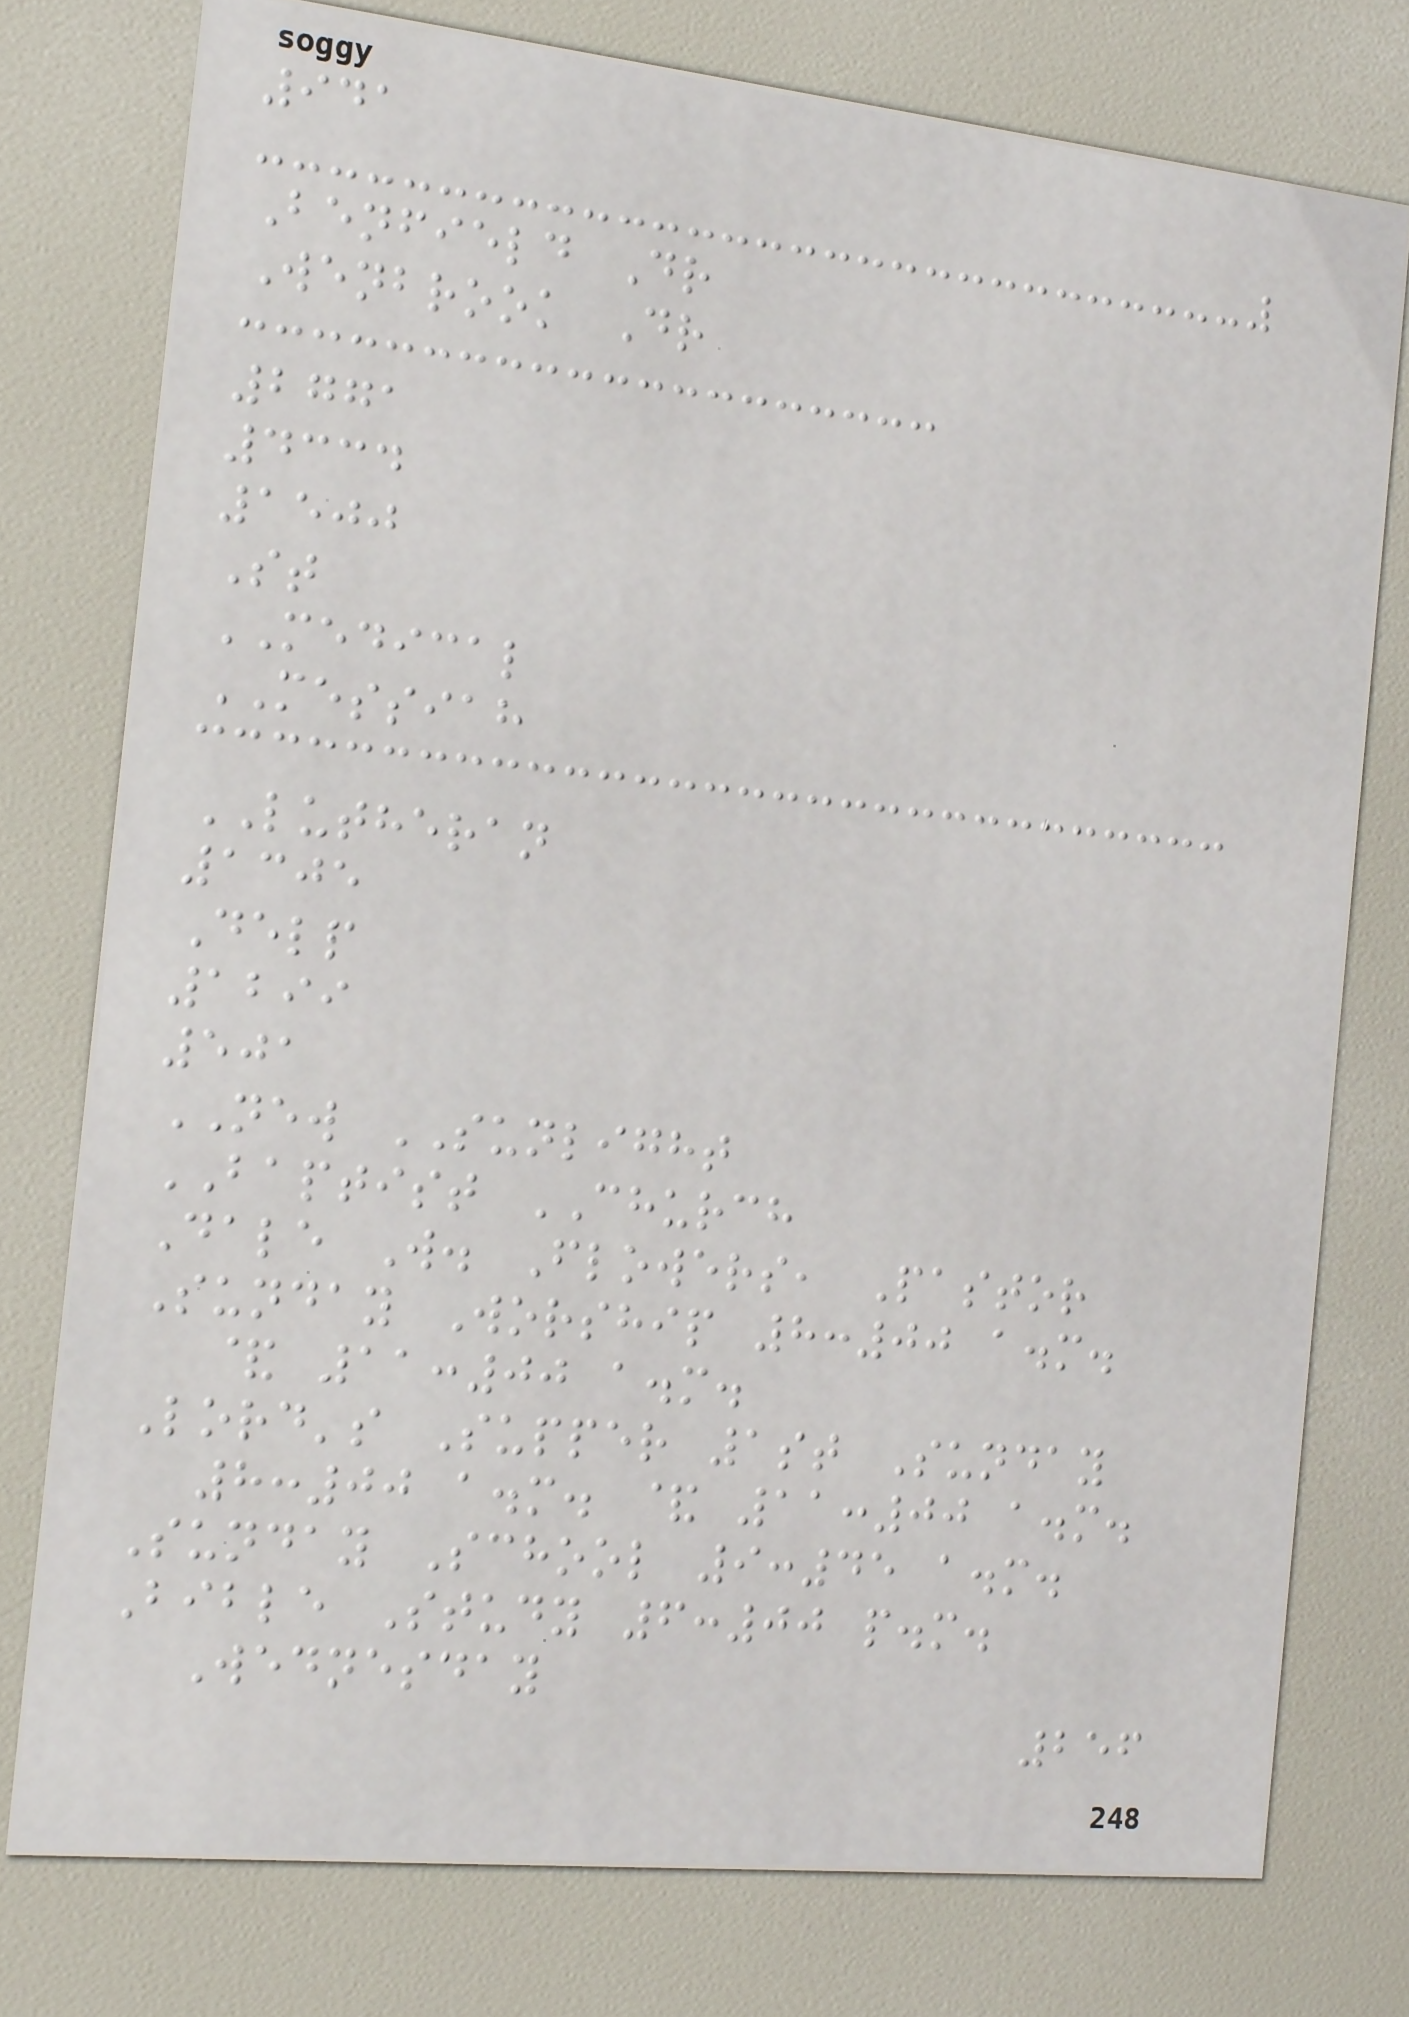941
Benfield Dr
Wenbrook Dr
2771
4334
1500
St
MEDICAL
MESSIAH
LUTHERAN
1305
Delp
1299
501
NEW SUNLIGHT
BAPTIST CHURCH
Dale W. Flowers, Pastor
Sunday Worship 8:00 a.m.
& 11:00 a.m.
Lord's Supper 1st Sunday
8:00 a.m. & 11:00 a.m.
Sunday School 9:45 a.m.
Bible Study 6:00 p.m.
Wednesday
256
